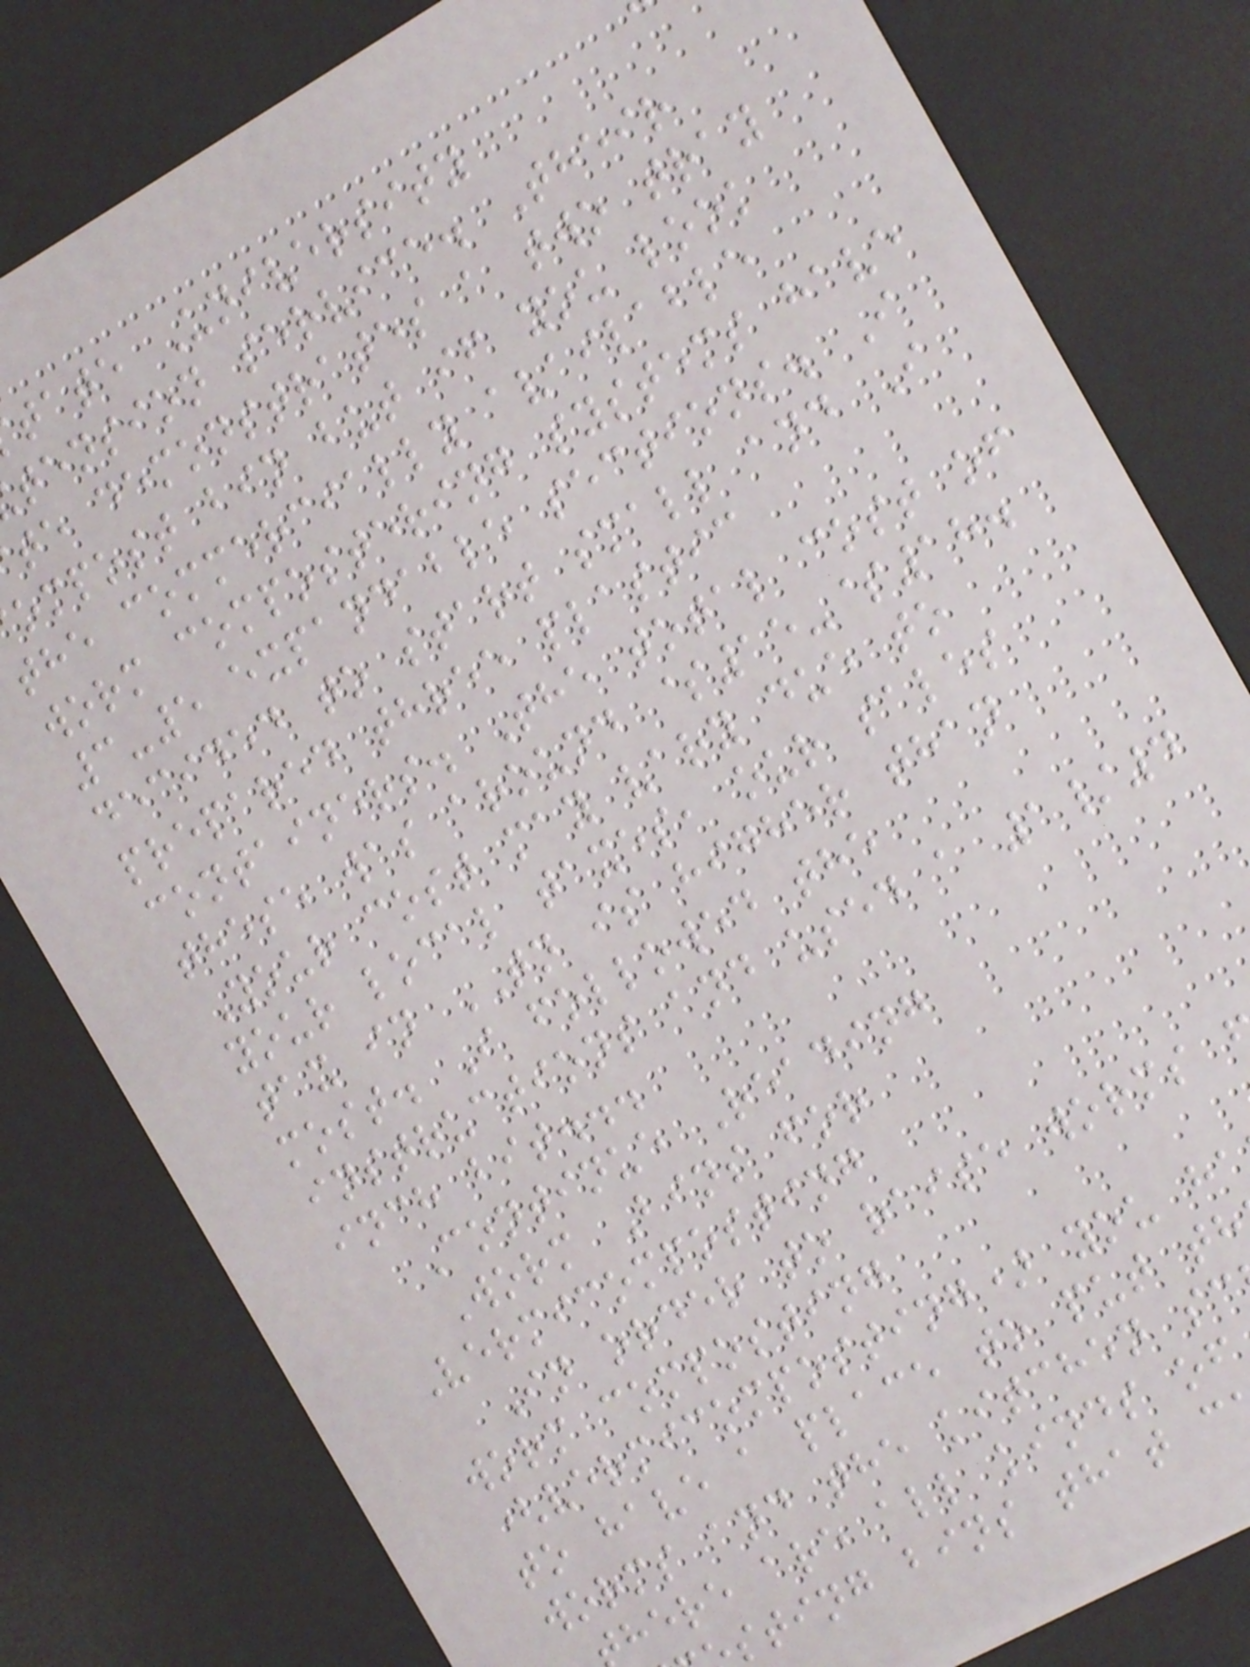tate University
tension service. Their
te demonstrates a two tray
ompost bin but if you look
the commercially available
worm compostering systems have
3-5 expandable sections. I
decided to start small and I
prepared three plastic
containers. The total cost of
these was around $15-$18.
Your cost may vary due to
your local taxes, our sales
tax in TN is higher than
most. I followed the
instructions and used a 1/4
inch bit...
Continue Reading
Worm Bins for
Vermicomposting
In order to raise worms
worm composting
(vermicomposting) you h
to have a place to put th
worms and the kitchen sc
here are all kinds of
sting bins that c
